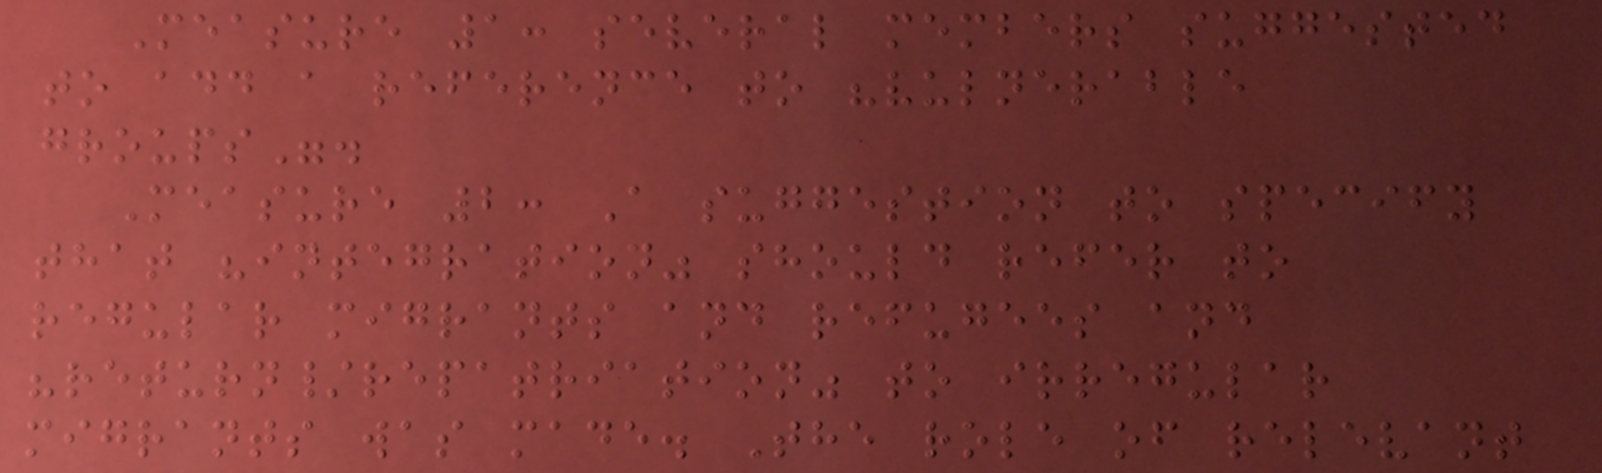Measure 1: several members suggested
to add a reference to "vulnerable
groups".
Measure 2: A suggestion to specify
that "integration" should refer to
regular migrants and refugees and
"return/repatriation" to irregular
migrants was made. The role of relevant
